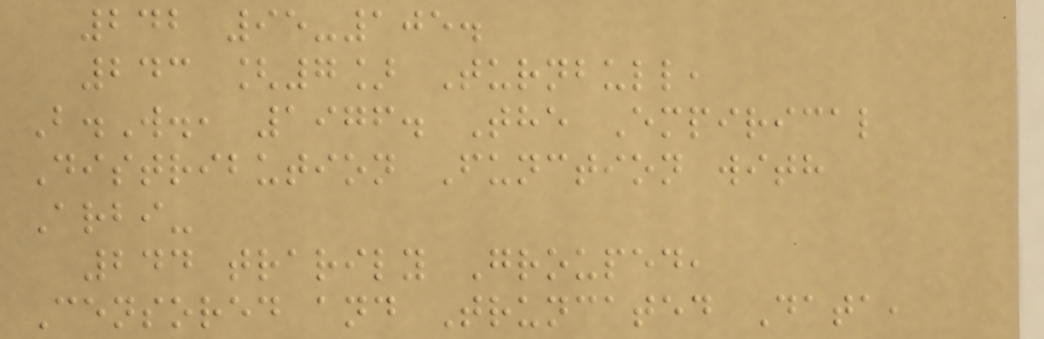242 95-105.
243 [7] Turnbull,
B.W., 1976. The Empirical
Distribution Function with
Arbi-
244 trarily Grouped,
Censored and Truncated Data,
